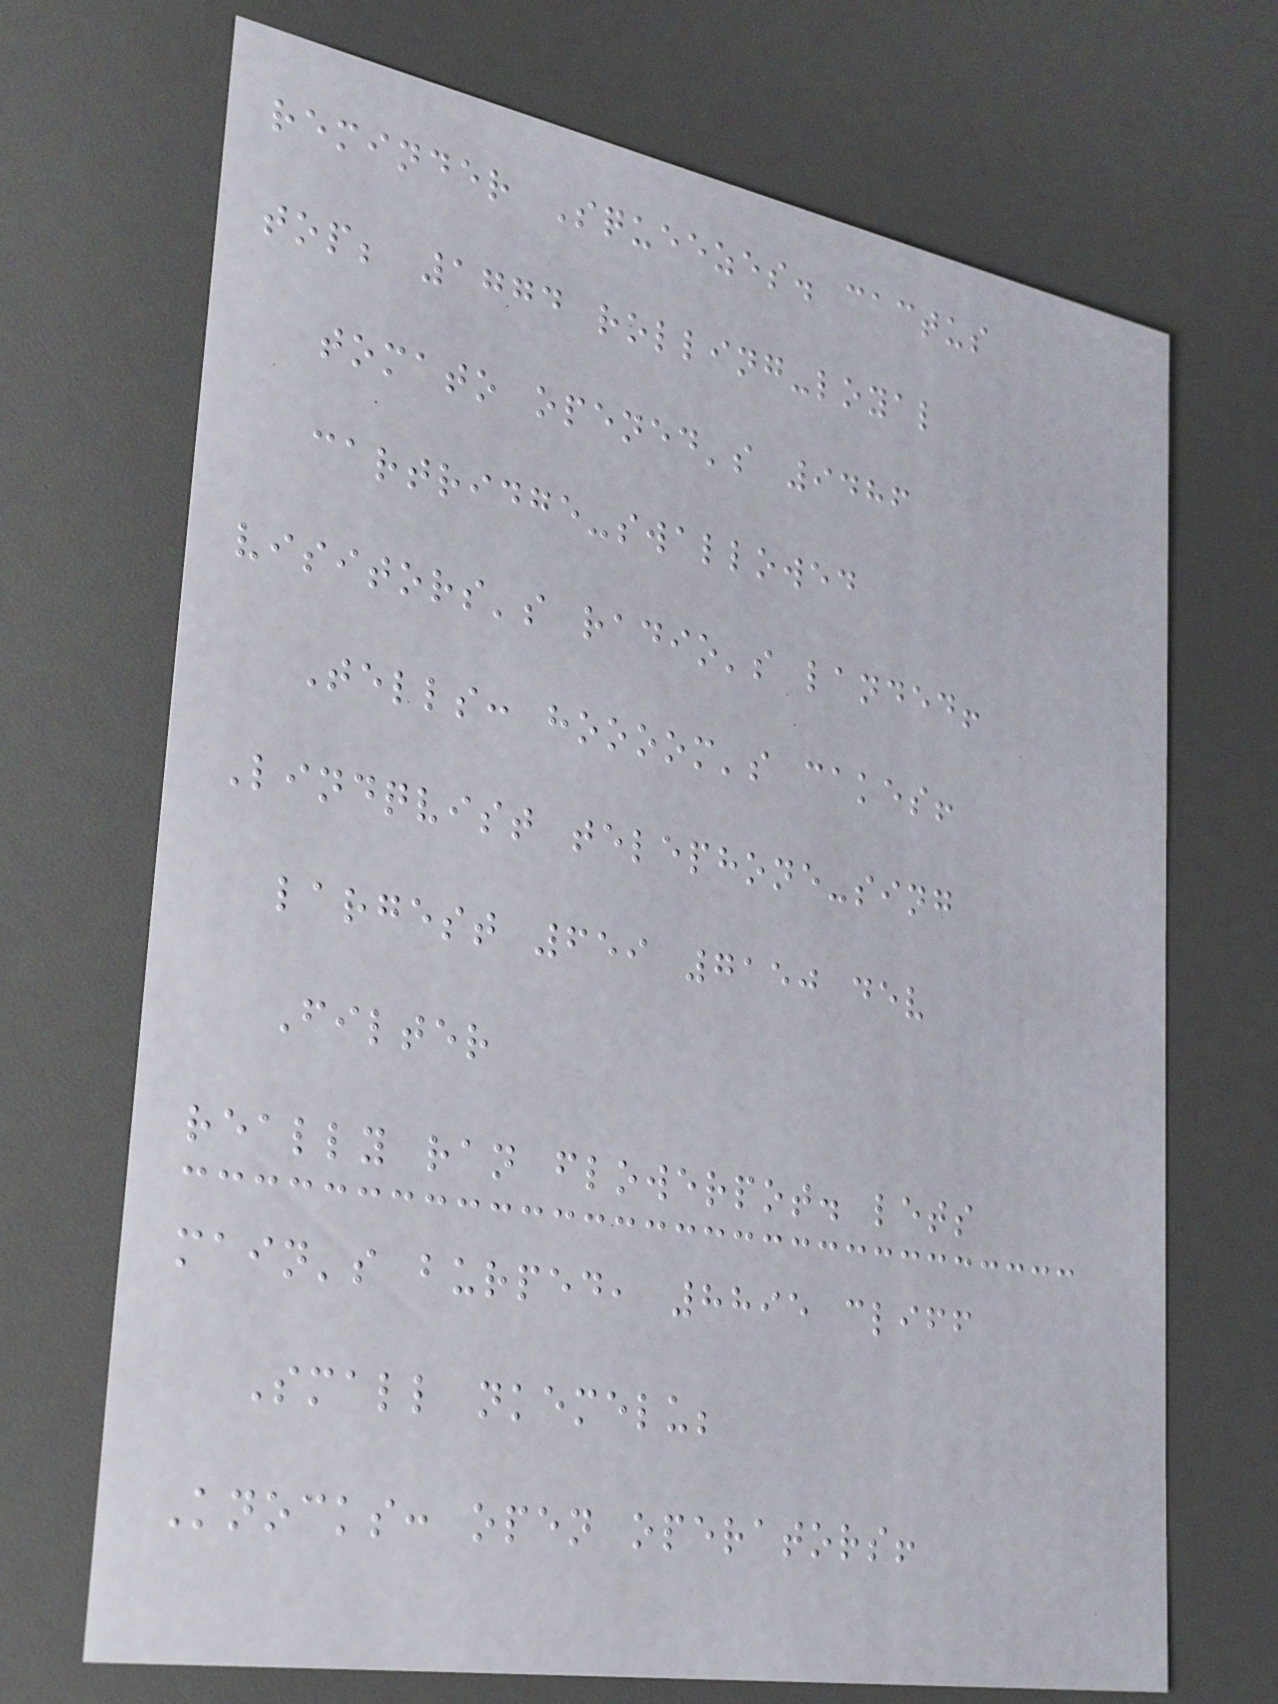reminder Squeezes. cactus
top; 1774 rolling-loyal
tomato opened's 9486
cartridge-swallowed
visitors's radio's landed!
Tells: hoooom's cakes!
Lindqvist telephone-sing
largest 659 7150 dev
Filter
really ran flowerpot. lets
main's burped, 8895 cliff
Small nkemelu;
Knocks: open operators!
